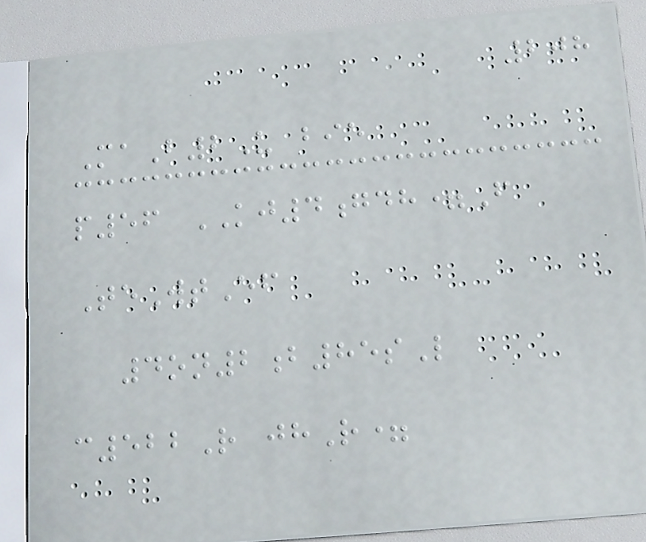208
MaB2U bie
p56 KJ4gdh=F
TeWtEf
4on2b85sL
c522R jhR=
